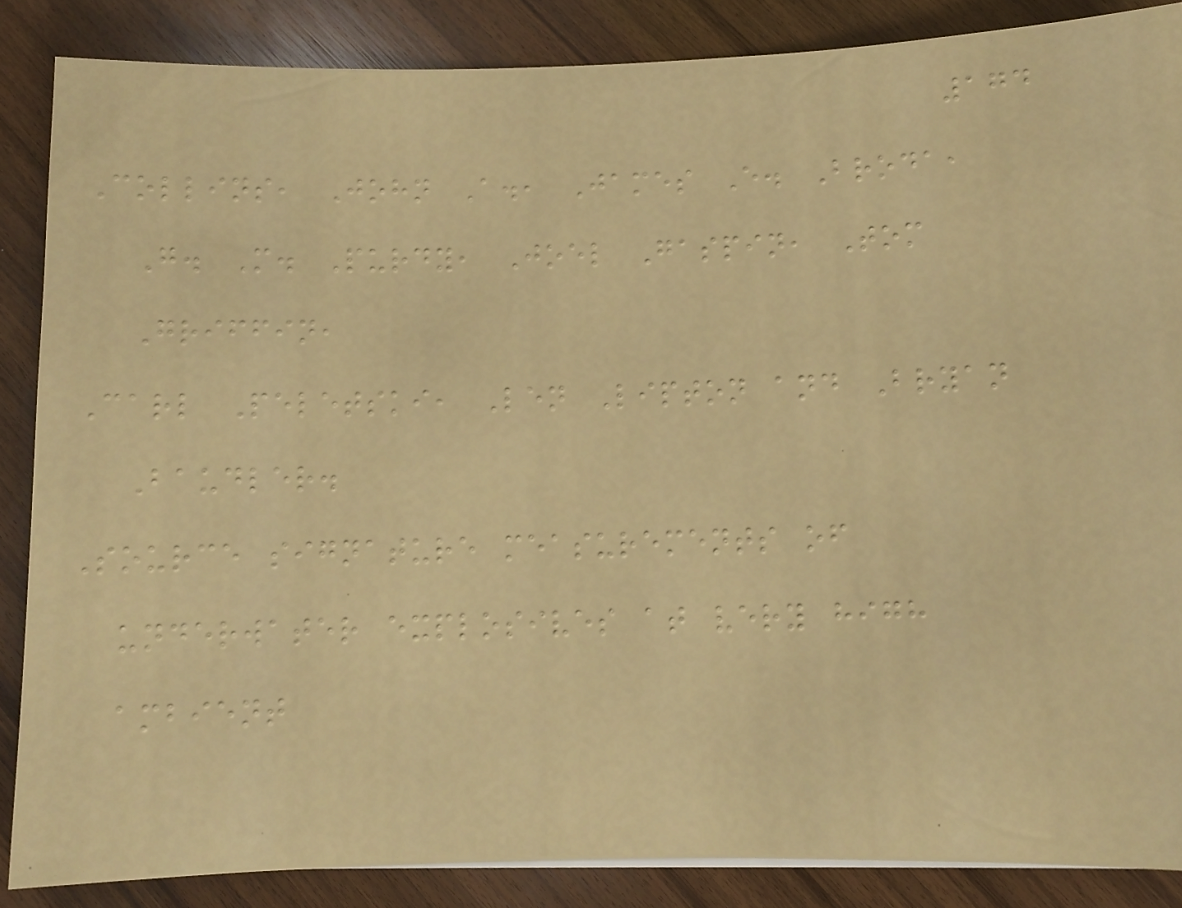174
Collins, John A., James E. Broda,
G. M. Purdy, Joel Gaspin, Tom
Griffin,
Carl Peletski, Len Lipton and Bryan
Baudler.
Source signature measurements of
underwater explosives at very high
ambient
